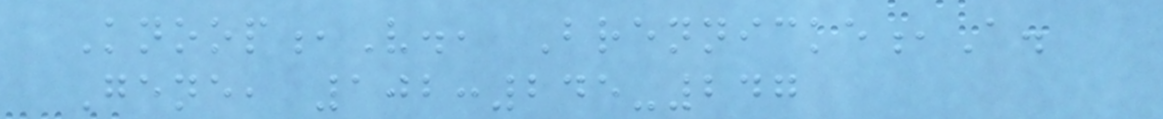Knoop,V., Brennicke,A.
Gene, 102:245-247
